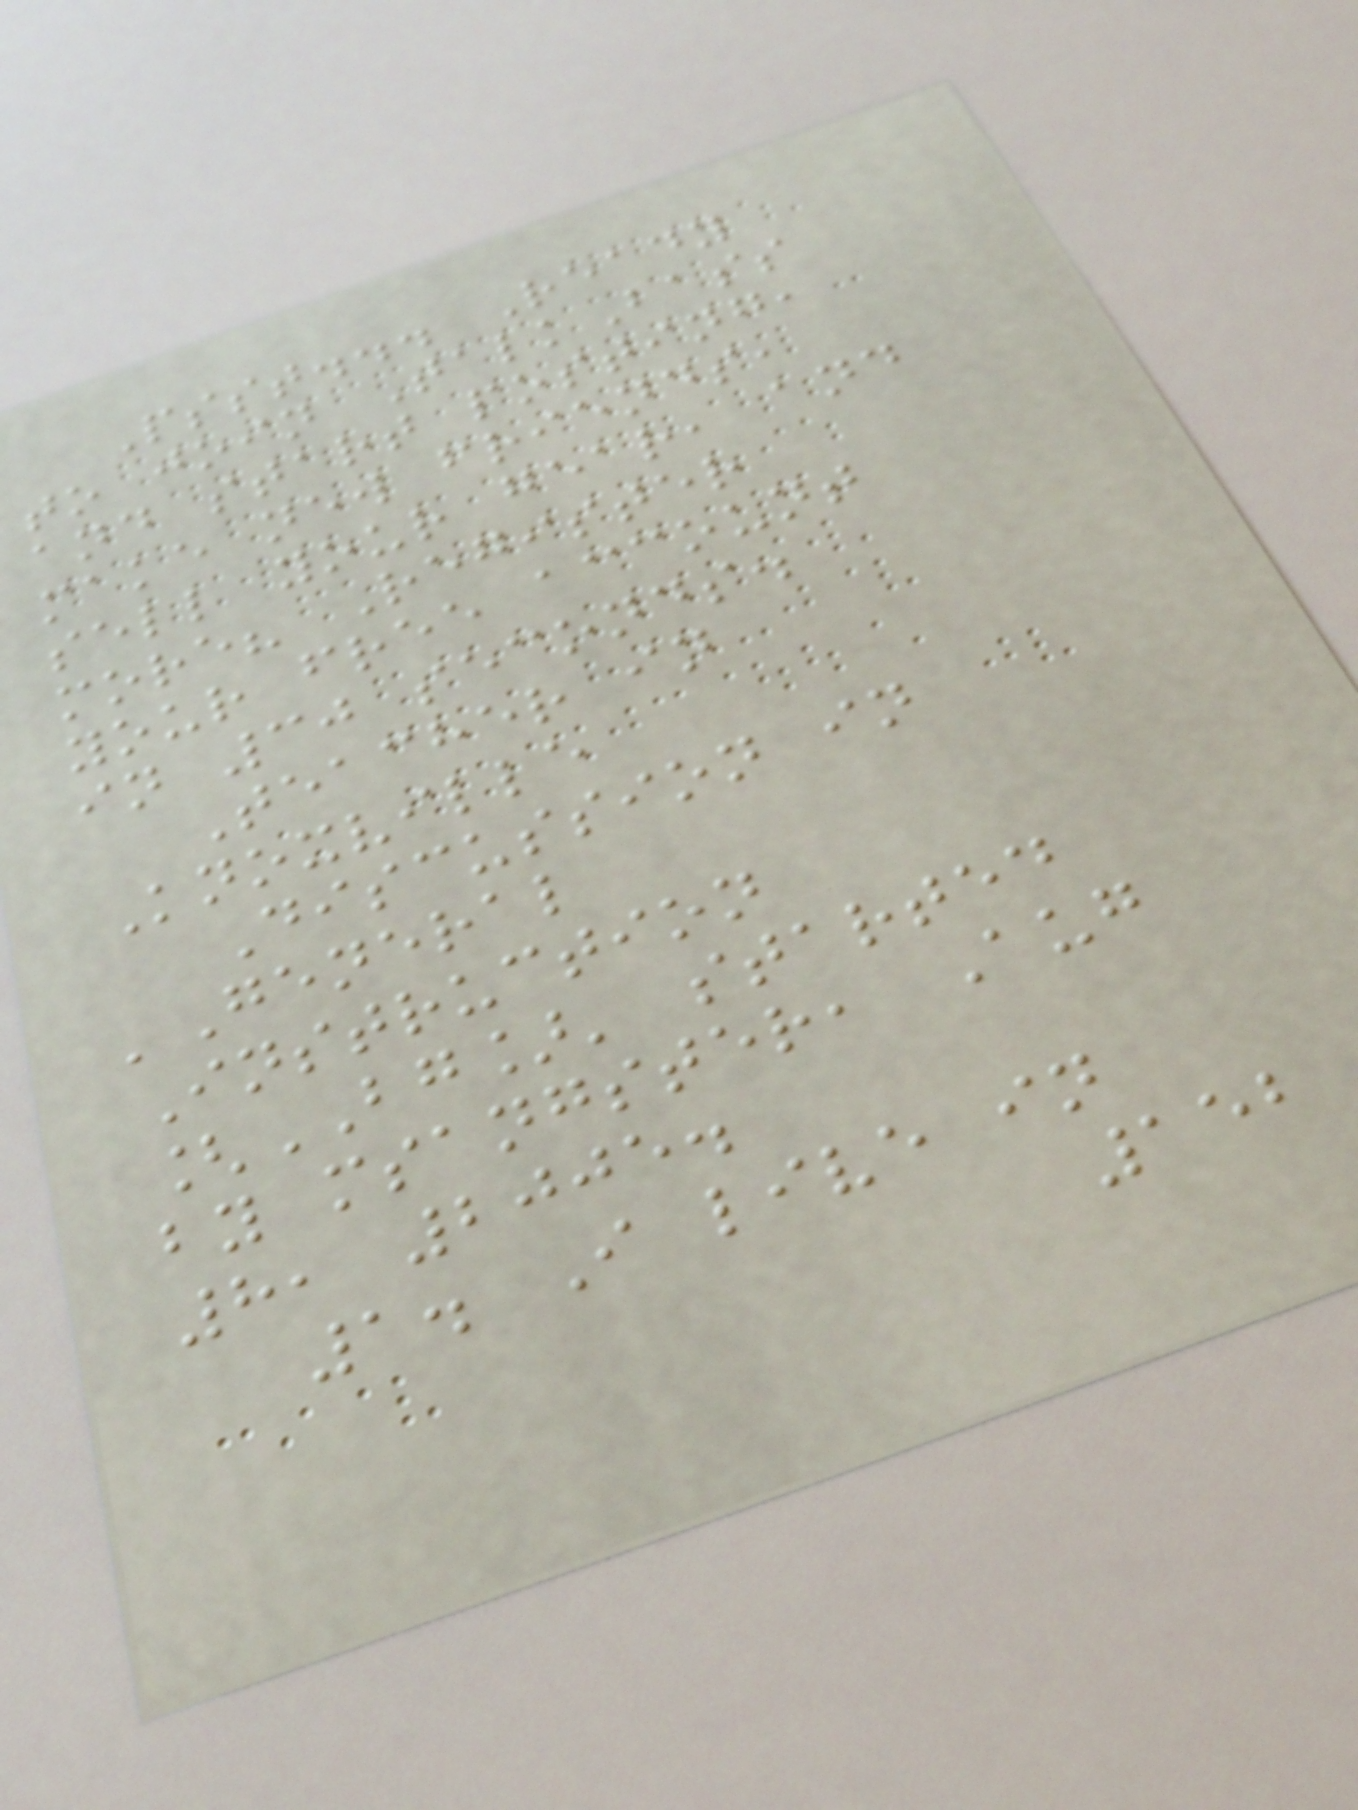Psst... Ready
to join TalkBass
and start posting,
make new friends,
sell your gear, and
more? Register
your free account
in 30 seconds.
Teacher in
Knoxville
Discussion in
'General
Instruction
[BG]' started
by msangster, Aug
8, 2005.
1. I live in
152
